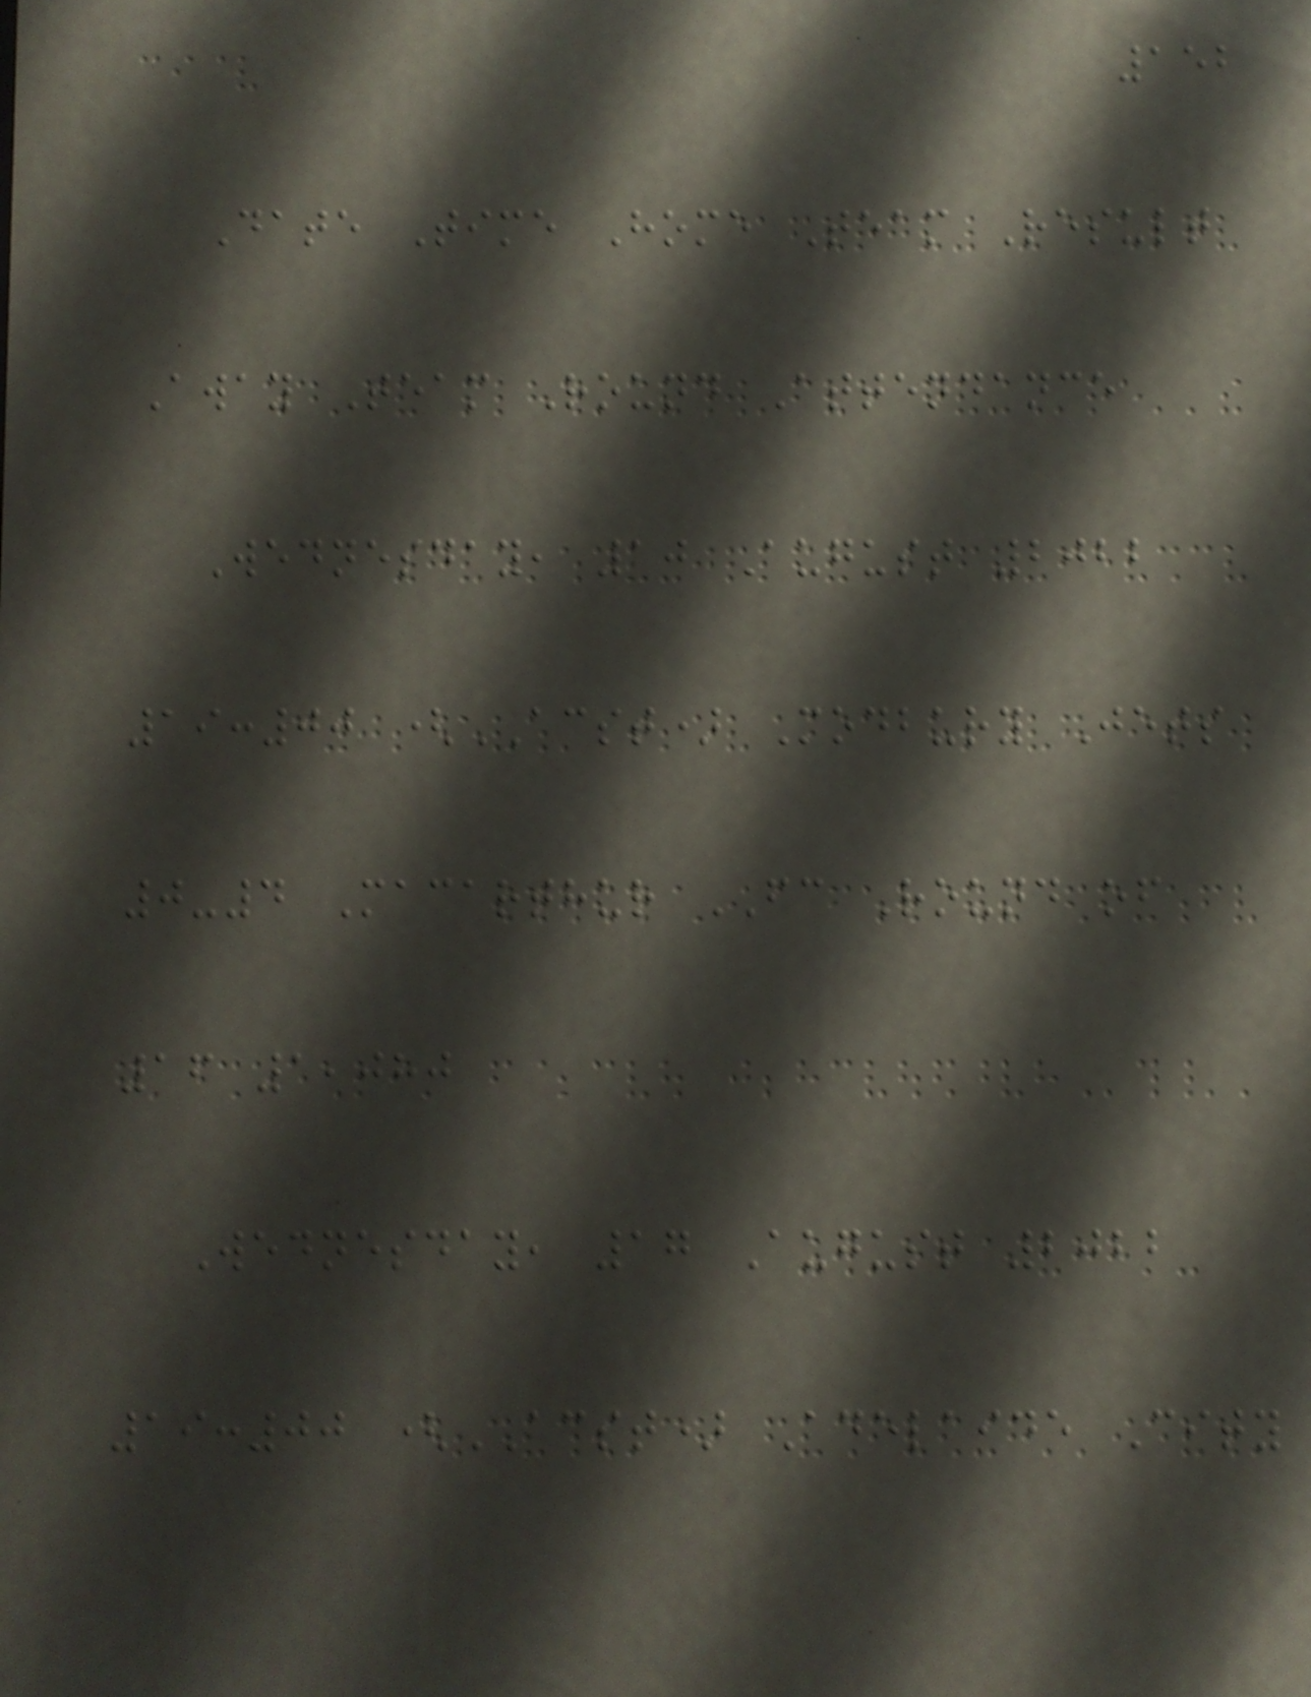152
Date Time Home Team Result
Away Team Round Attendance
Wednesday, 10 August 2022
19:00 (ACST) Modbury Jets
0-4 Macarthur FC Round of
16 1,080
Wednesday, 17 August 2022
19:00 (ACST) Adelaide City
